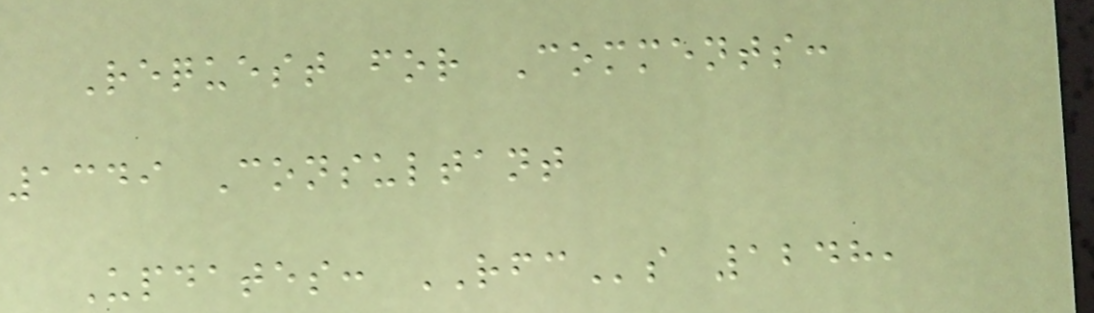Request for Comments:
1349 Consultant
Updates: RFCs 1248,
